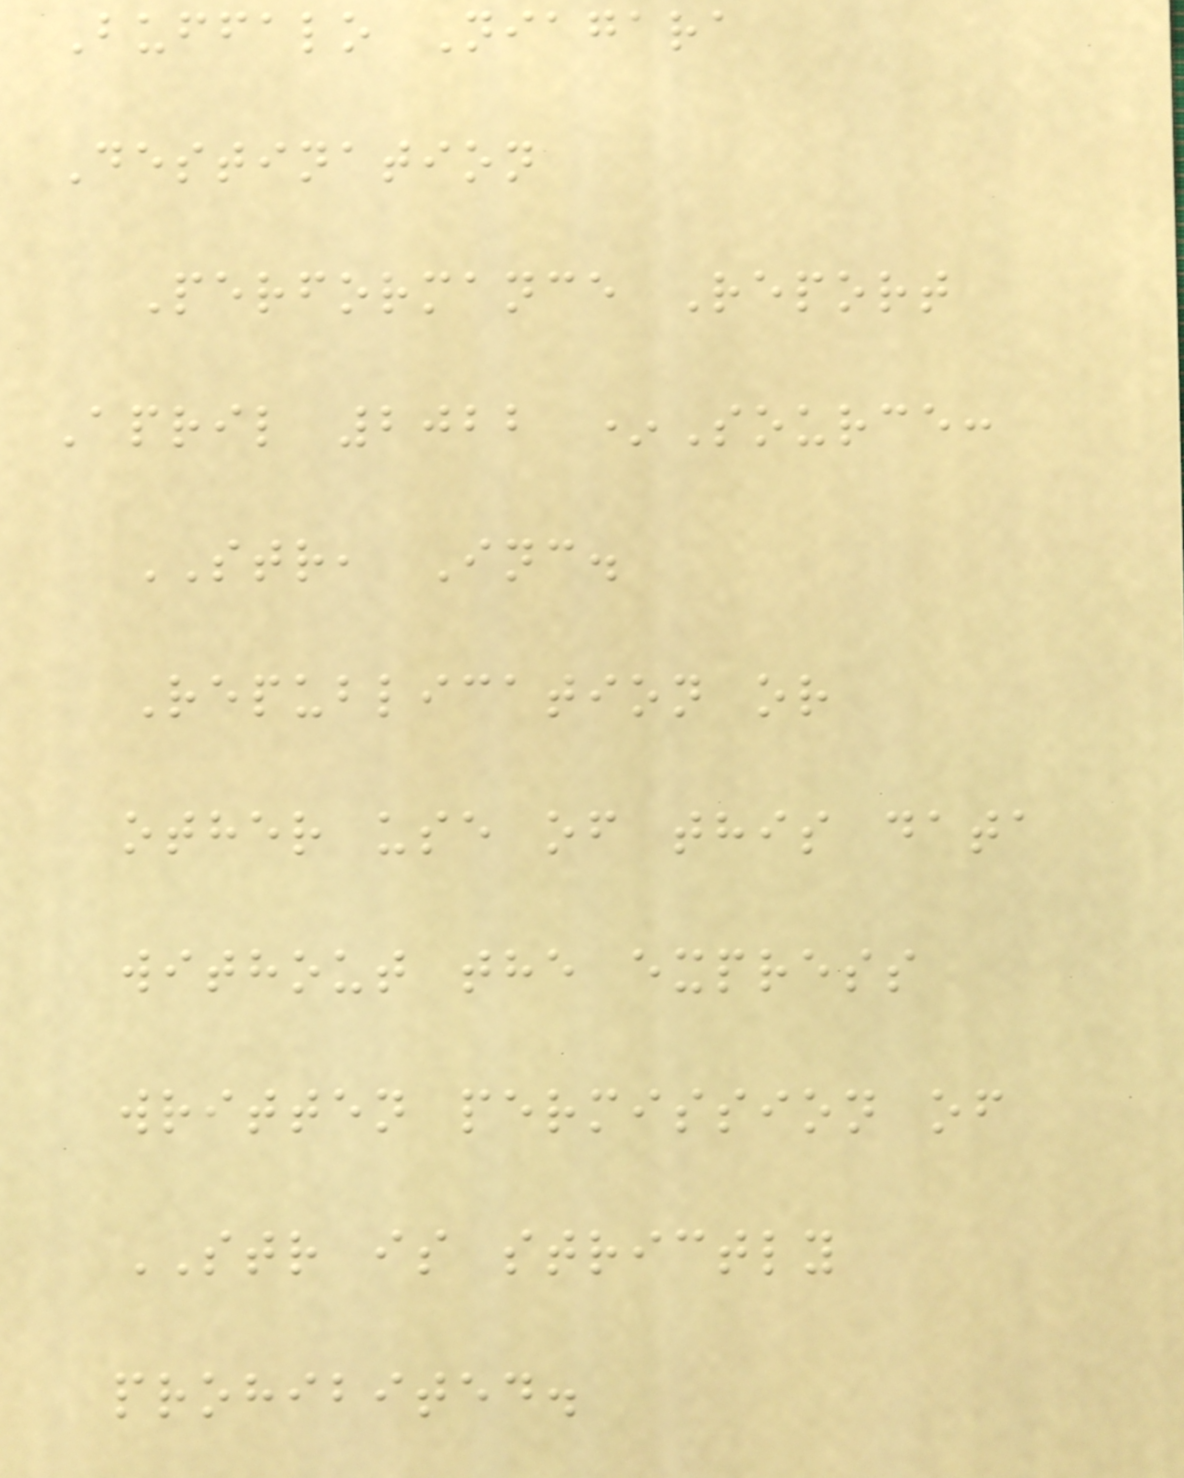Buffalo Niagara
Destination
Performance Report
April 2022 *Source:
STR, Inc.
Republication or
other use of this data
without the express
written permission of
STR is strictly
prohibited.
